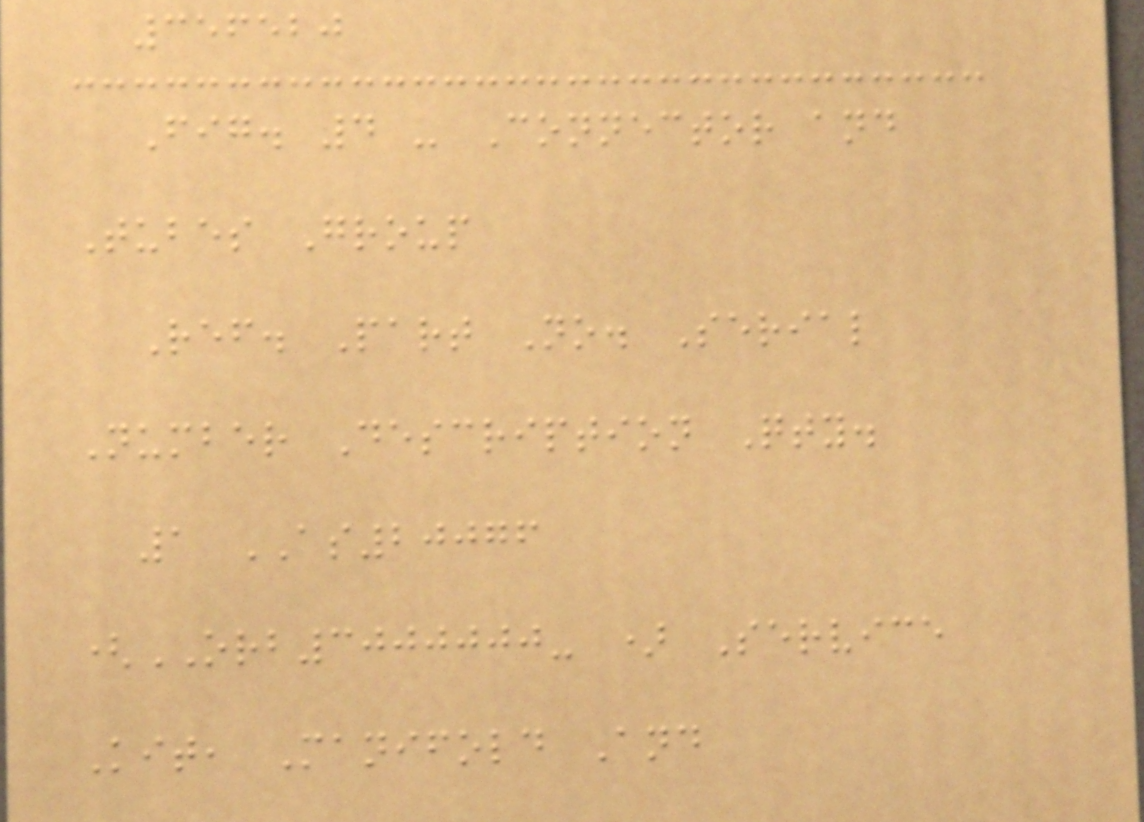356520
Fig. 4 - Connector and
Tubes Group
Ref. Part No. Serial
Number Description Qty.
1 AS20076
(ORB3000000- ) Service
Kit, Manifold And
